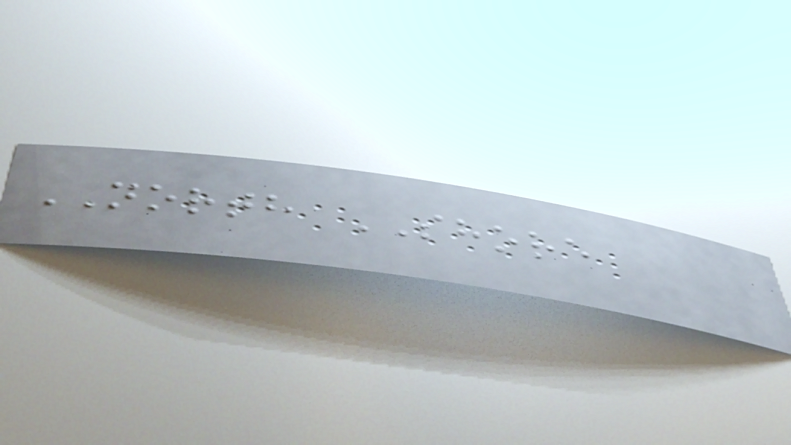NORTH SHORE
